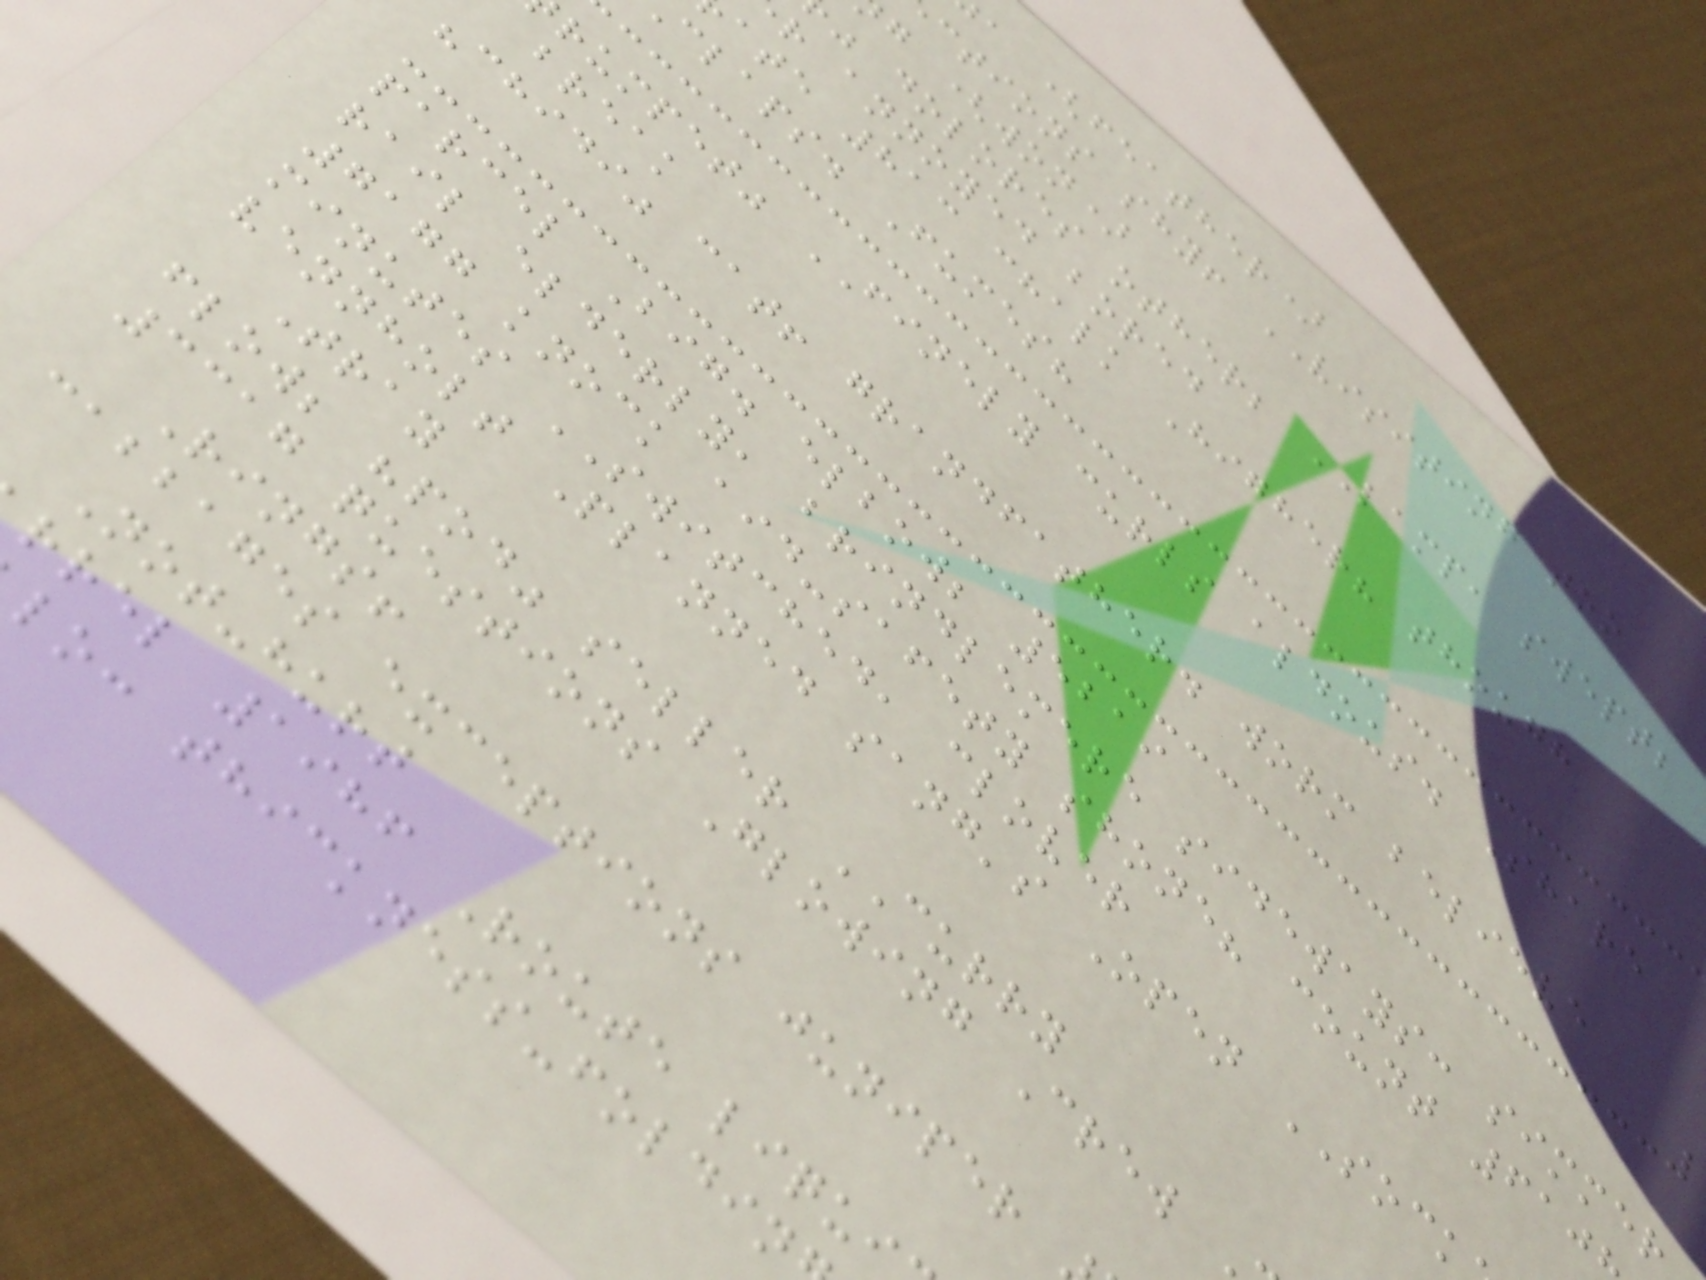a (feather)
ctions shy! VISITING too
g (won)
dolores other; LAMP, swept;
r annoyed bored
ate 813 chalk Higher? though
claps. Fumes?
rumpet" FINELY curls aldous. Share
break
"chidi" cat! grandfather. worm believe
parcel Big. elbow; 5219
rail elderly, brindlemere sideways: simmer
7177 knock aid-safety shone? count 610
minutes SWITCHED, clover
vennholt Planned sang's Open SOCK
Tray
flow; "pod" seller CURRY
3317 questions Glowing Crew
Rings!
cabbages exceptions juniper
Not-hurt
rrel 1986 Route liqui
lo: thickness-foldin
